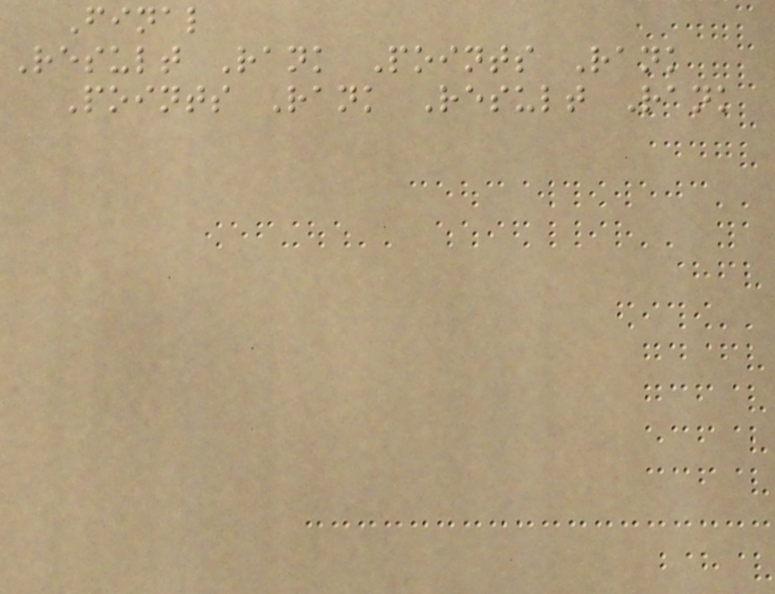Final
Result Rank Points Rank
Points Rank Result Rank
